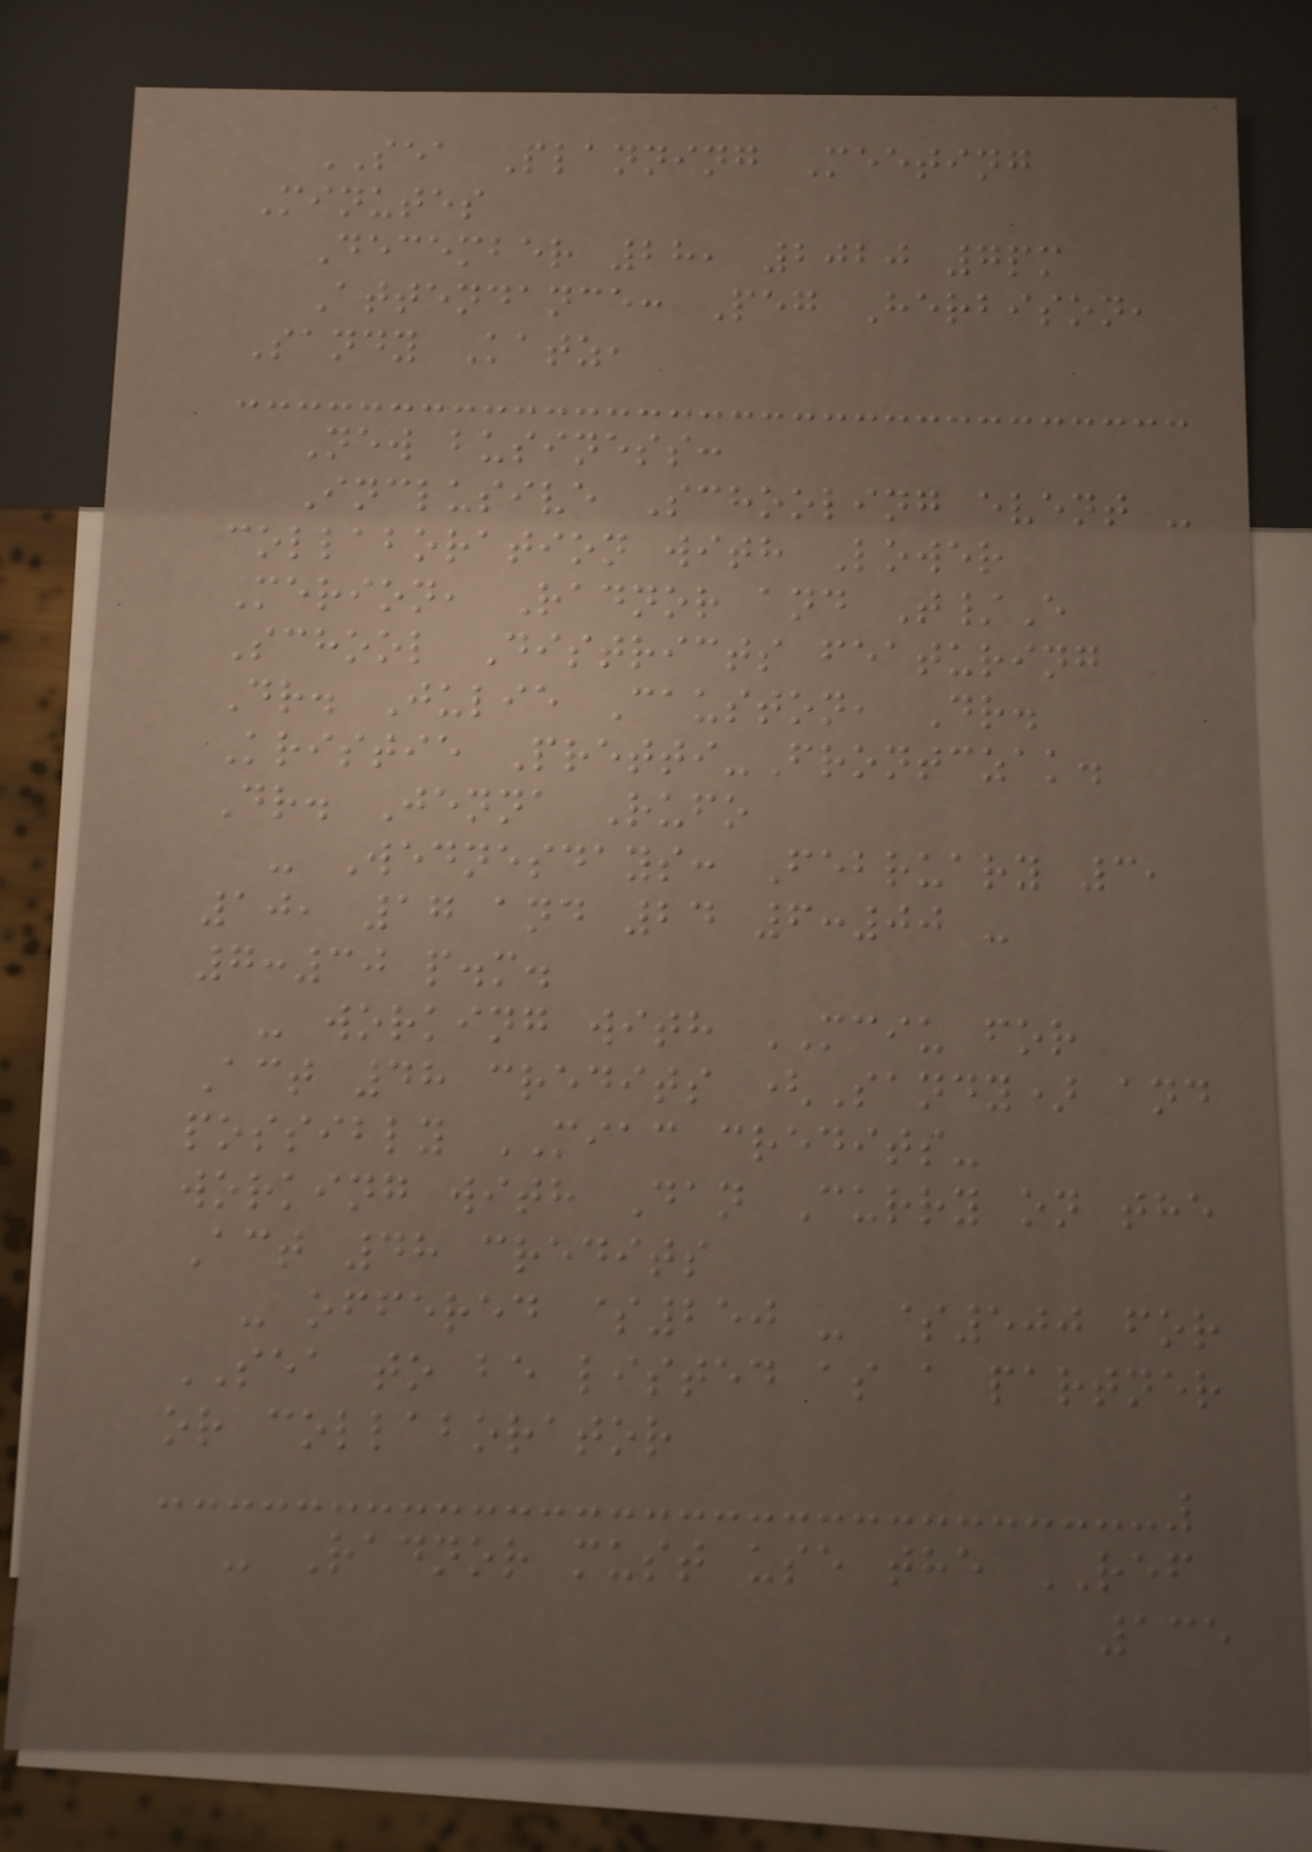SEA Planning Meeting
Minutes
December 28, 2020 7pm
Attendance: Peg Herbison,
Sandy Katz,
New business:
Inclusive Schooling event -
collaboration with Lower
Merion, Radnor and T/E
School Districts featuring
Dr. Julie Causton, Dr.
Kristie Pretti-Frontczak.
Dr. Jenna Rufo
- Wednesdays: February 3,
10, 17 and 24 6:00 -
7:30 p.m.
- working with MCIU for
Act 48 credits (Sandy) and
possibly MIAC credits-
working with Dan Curry on the
Act 48 credits
- offered $250 - $500 for
SEA to be listed as a partner
or collaborator
- Radnor must use the REF
135
